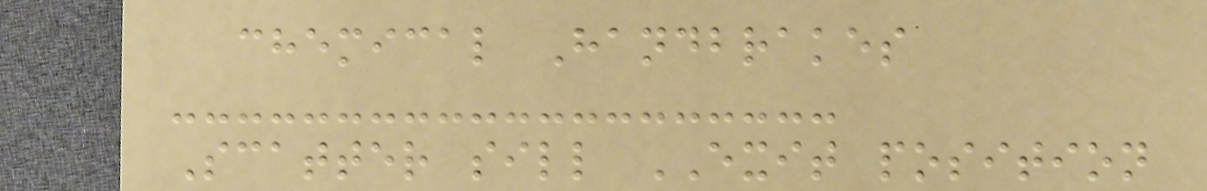chemical Handbrakes
Scatter sill EXIT position
